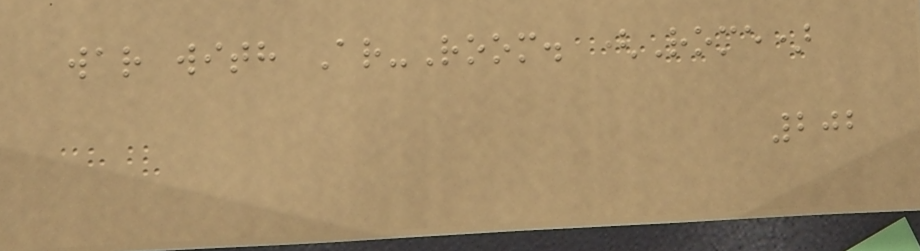war with Ar-Room. (Rome)
202
